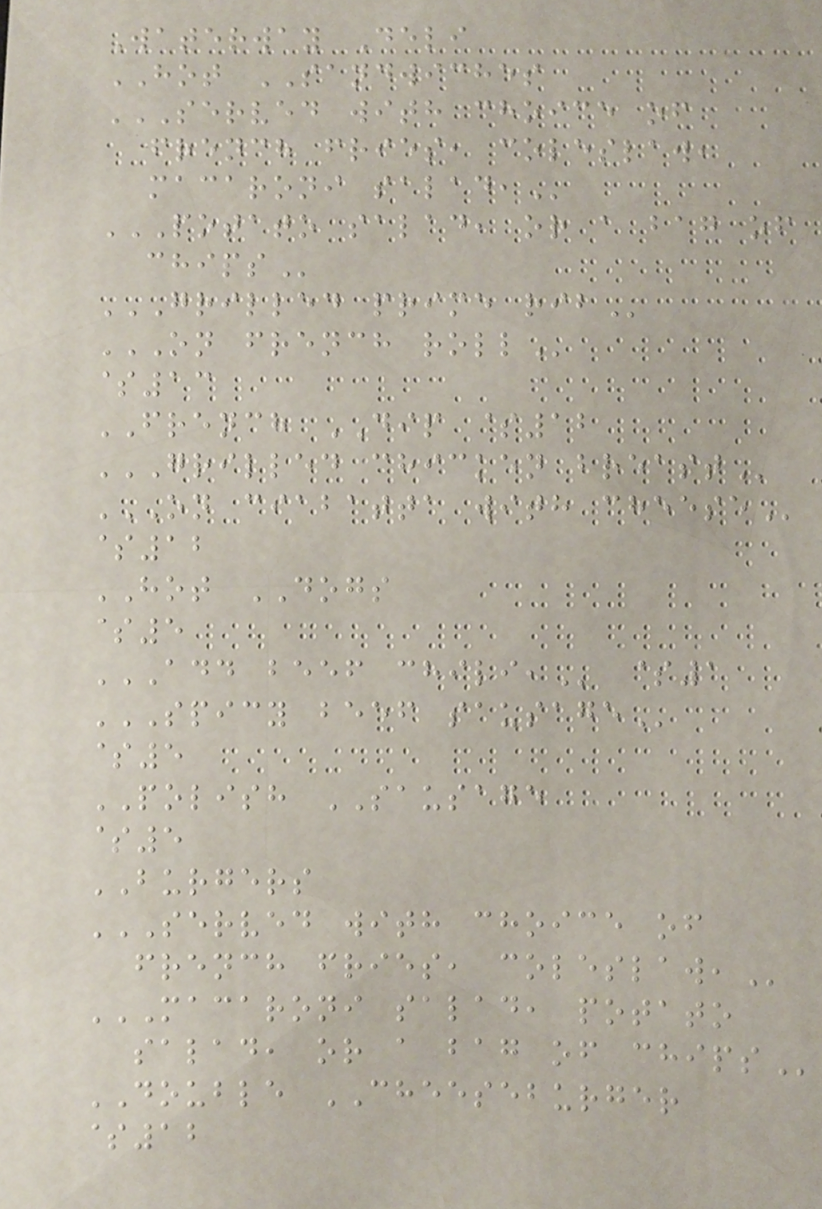Waterway Deli
HOT SANDWICHES
SERVED WITH CHOICE OF
FRENCH FRIES, COLESLAW,
MACARONI SALAD,
POTATO SALAD, OR A BAG OF
CHIPS
GRILLED PRIME RIB
ON FRENCH ROLL
$13
FRENCH DIP $12
GRILLED CHICKEN BREAST
ON CIABATTA WITH CHEESE
$12
HOT DOGS
$5
ADD BEEF CHILI, $1
SPICY BEEF SAUSAGE
$5
POLISH SAUSAGE
$5
BURGERS
SERVED WITH CHOICE OF
FRENCH FRIES, COLESLAW,
MACARONI SALAD, POTATO
SALAD, OR A BAG OF CHIPS
DOUBLE CHEESEBURGER
$12
